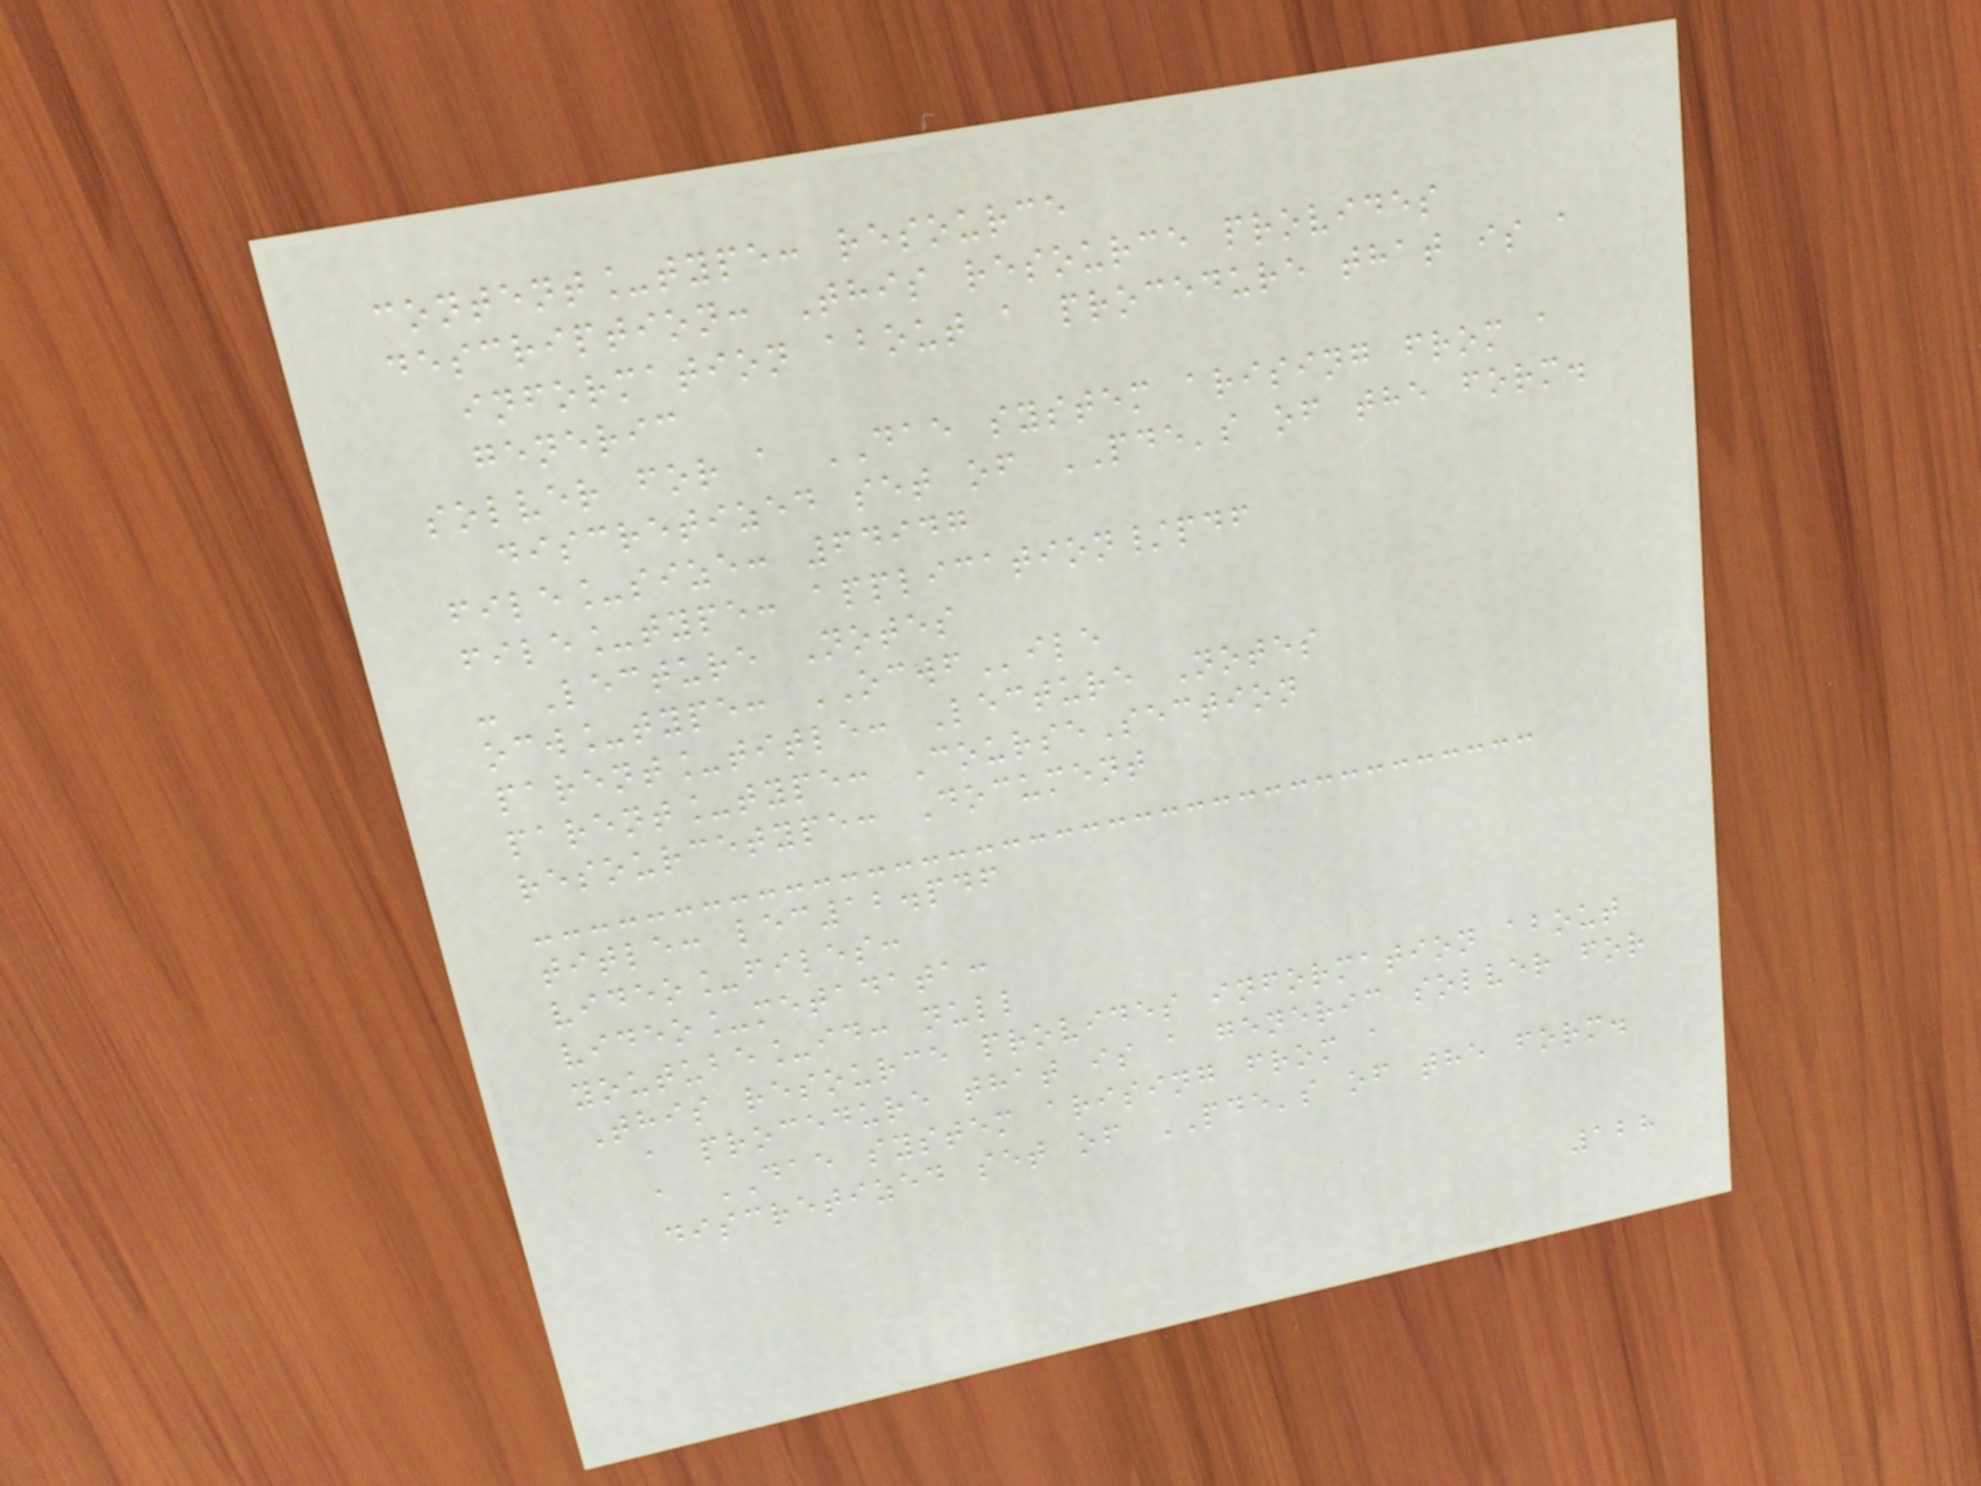content_type: resource
description: This resource provides
information about a procedure that is a
generic
solver for a DAE system arising from a
discretized set of PDE's of the form.
file_size: 64947
file_type: application/pdf
- Lecture Notes
ocw_type: OCWFile
parent_title: Lecture Notes
parent_type: CourseSection
resourcetype: Document
title: lec12.pdf
video_files:
video_metadata:
youtube_id: null
This resource provides information about
a procedure that is a generic solver for
a DAE system arising from a
discretized set of PDE's of the form.
128
